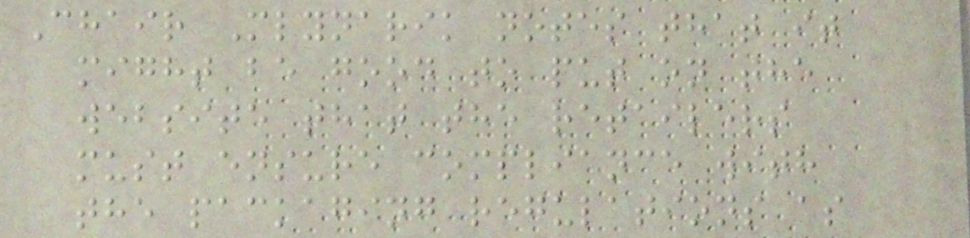Chair Mlynarik notes that it
might be good to put on the
website that the retailers
must ensure compliance with
the packaging regulations as
